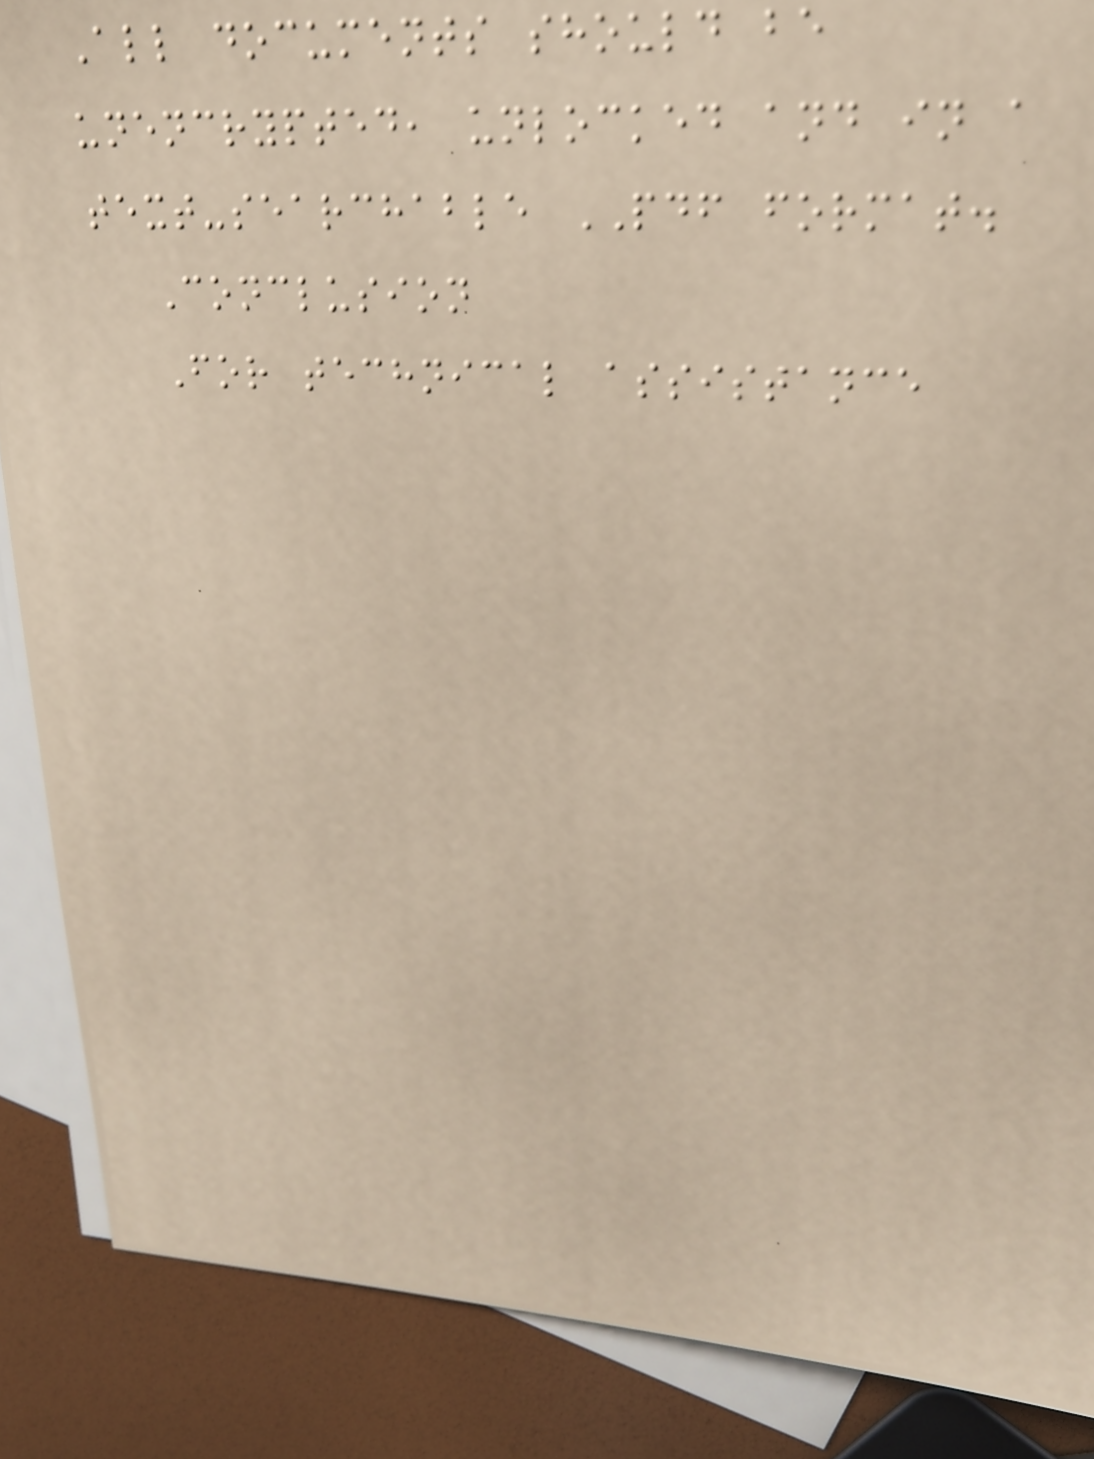All documents should be
unencrypted, unlocked and in a
text-searchable PDF format.
Conclusion
For technical assistance
